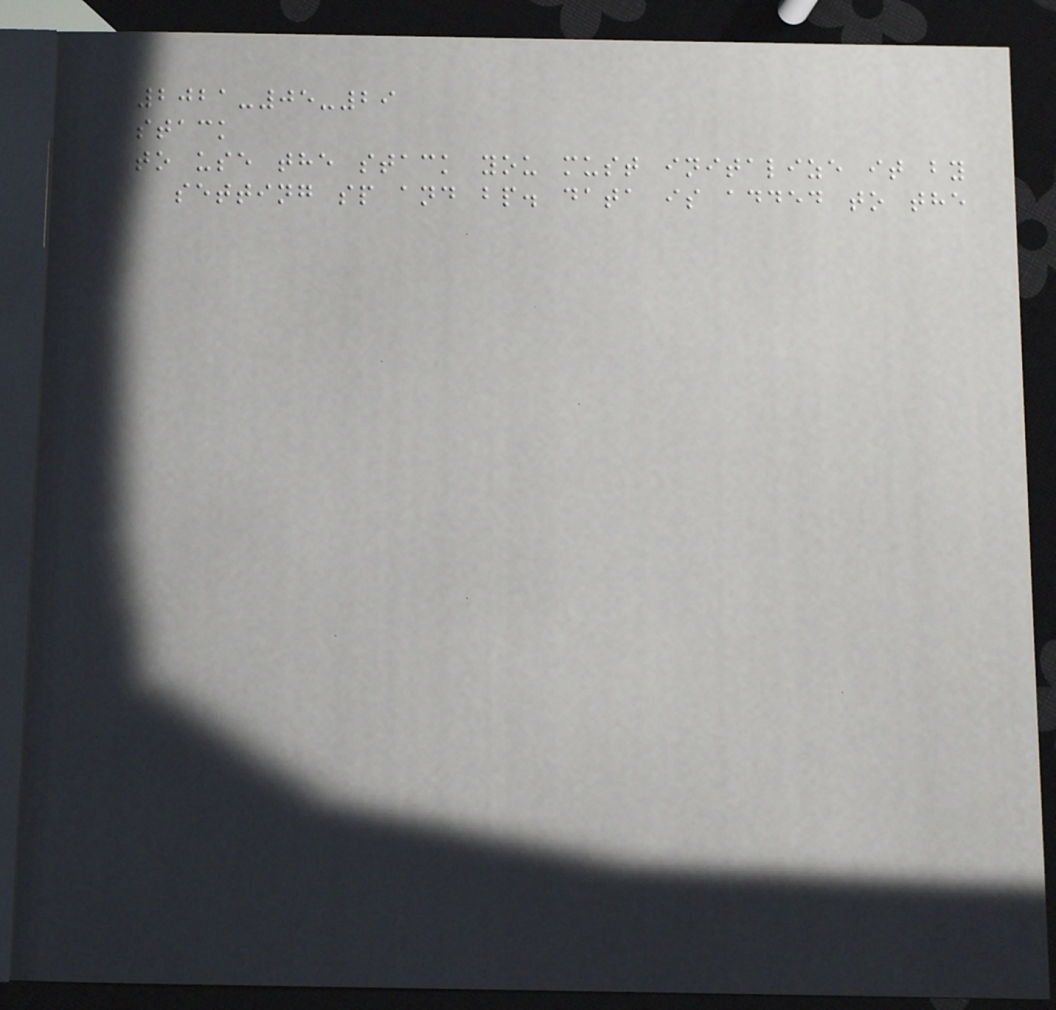2021-05-29
stack
to use the stack you must initalize it by
setting sp and bp. data is added to the
